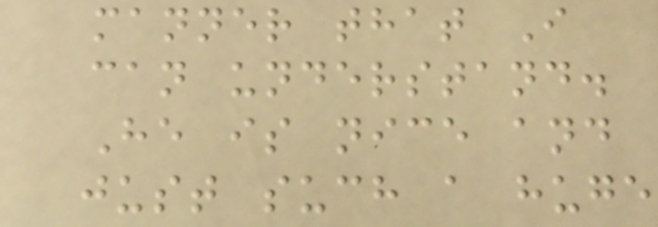manner that I
can understand.
He is nice and
just such a huge
